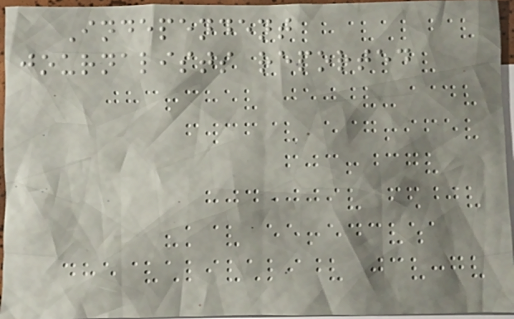Independent
journalists reported
